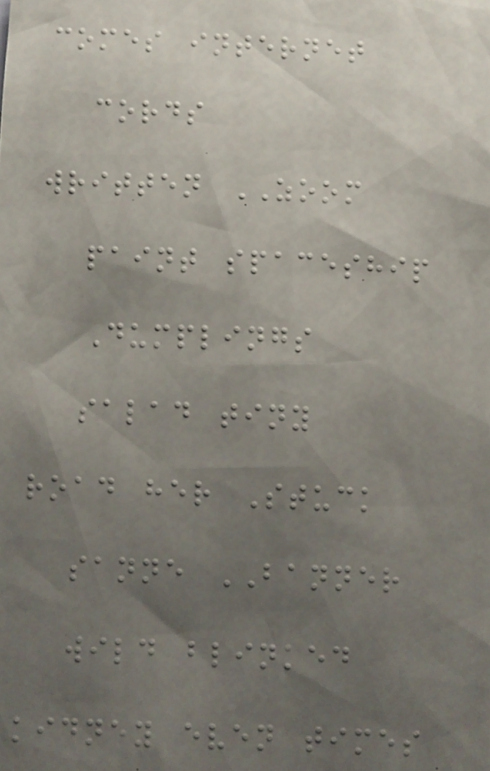comes internet
cords
written ZOOM
paint spaceship
Dumplings
salad tiny
road her Stuck
sanne BANNER
wild blinked
kidney even times
